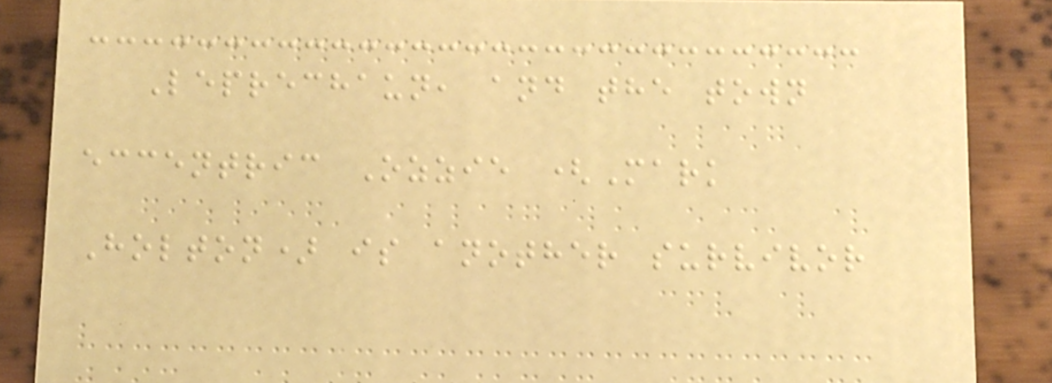Leprechaun, and the town
eccentric Ozzie (Mark
Holton) is another survivor
